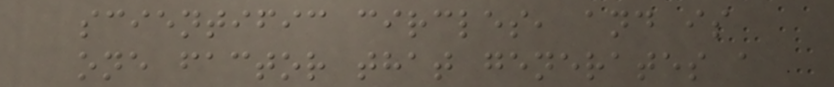scientific circles, and is
one factor that generates a
